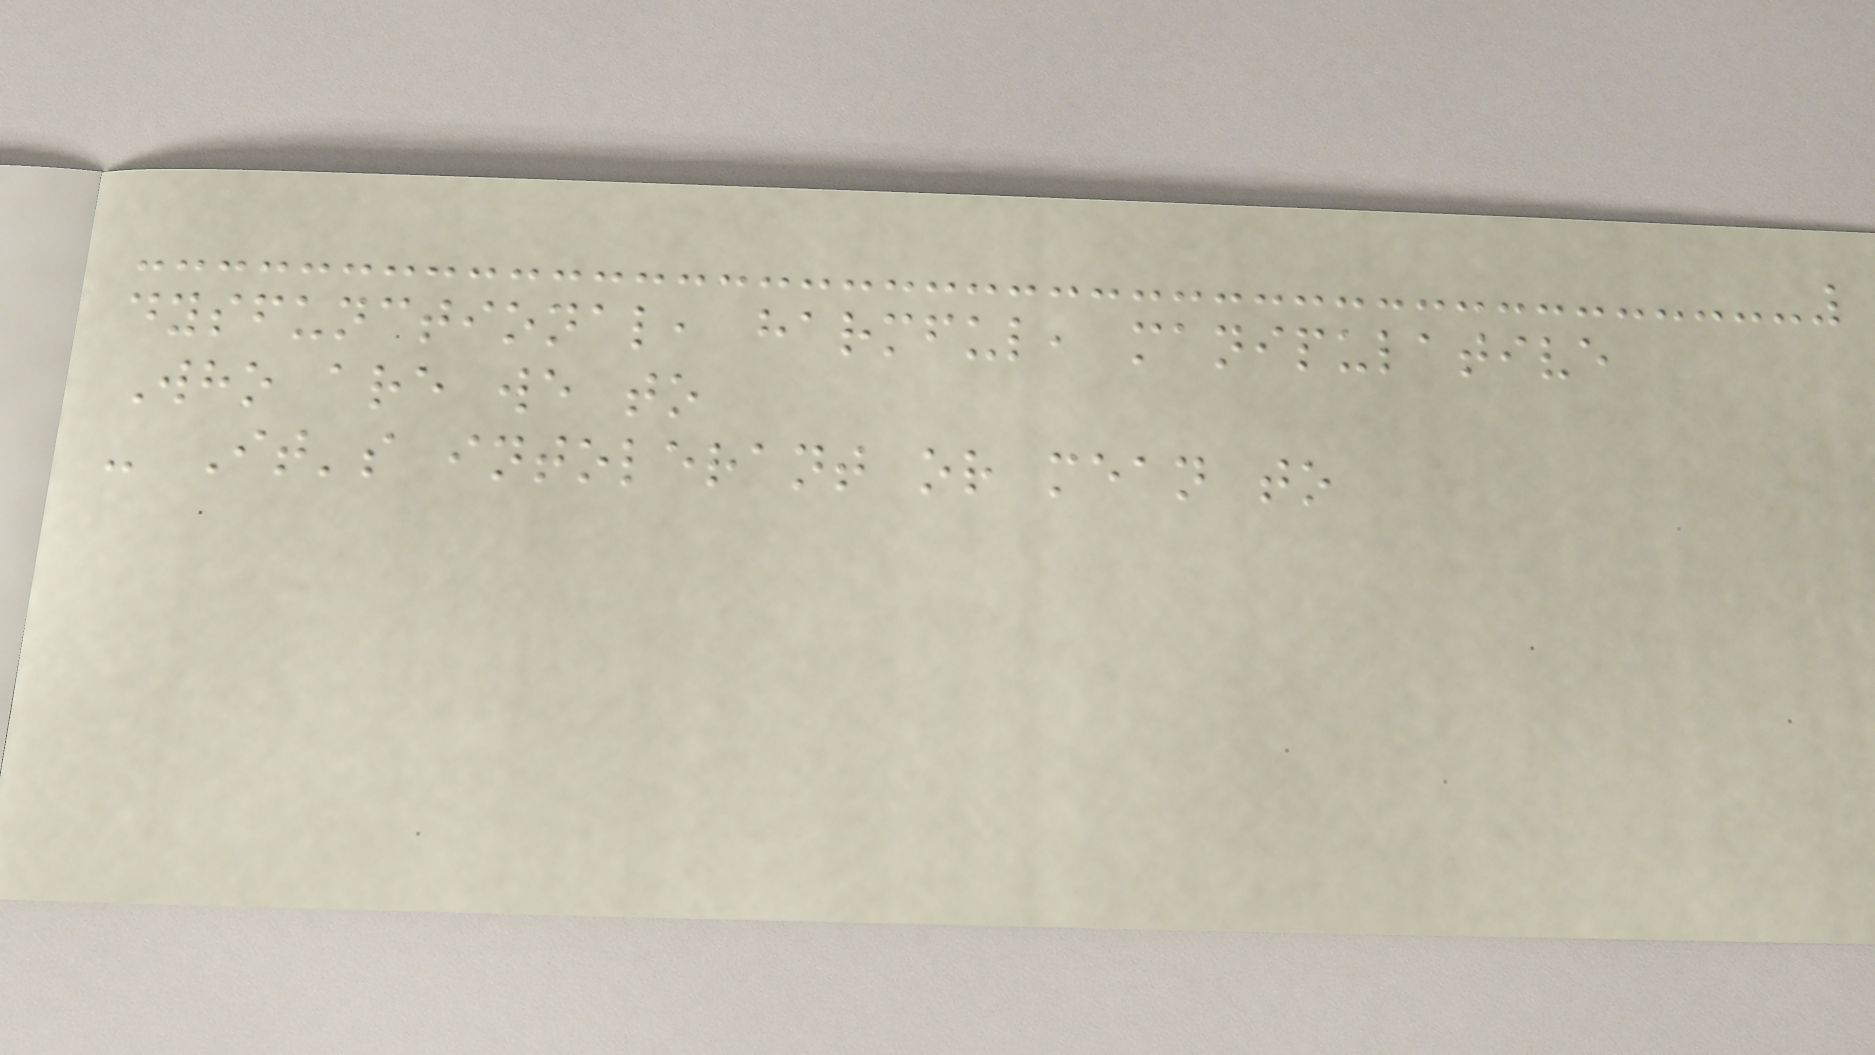dysfunctional, harmful, manipulative
Who are we to
- It's intolerant or mean to
